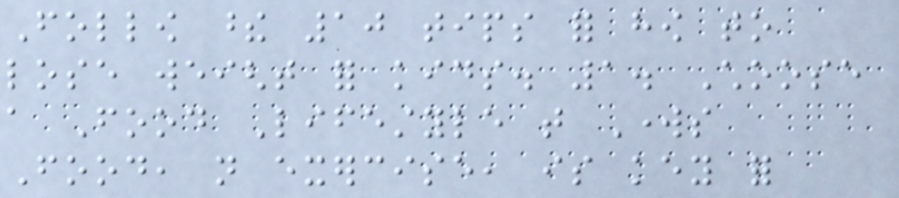Follow these 10 tips for how to
lose weight for kids. 1. Choose
a Food Lifestyle that Works
Food, not exercise, is key for
